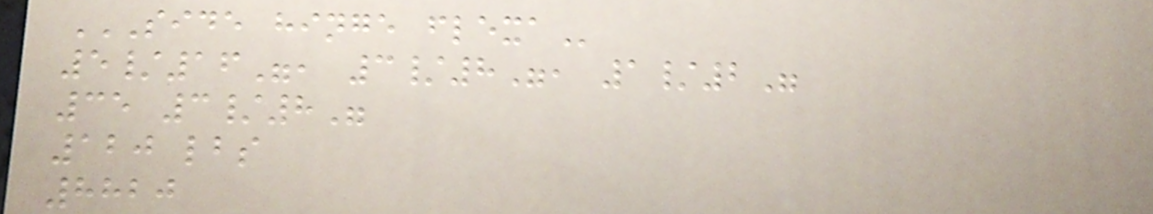SIDE HINGE FLEXA
5/16", 3/8", 1/2"
35 3/8"
120 lbs
8820
